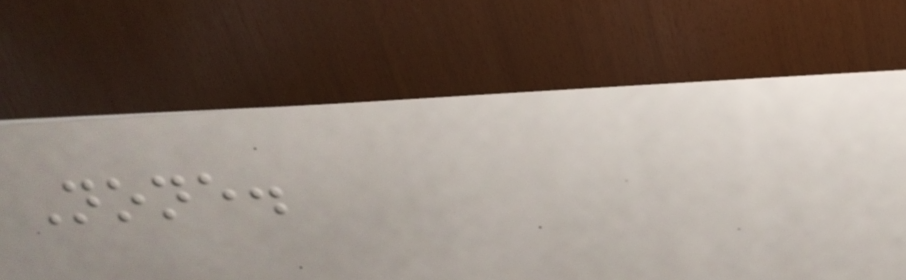None.
